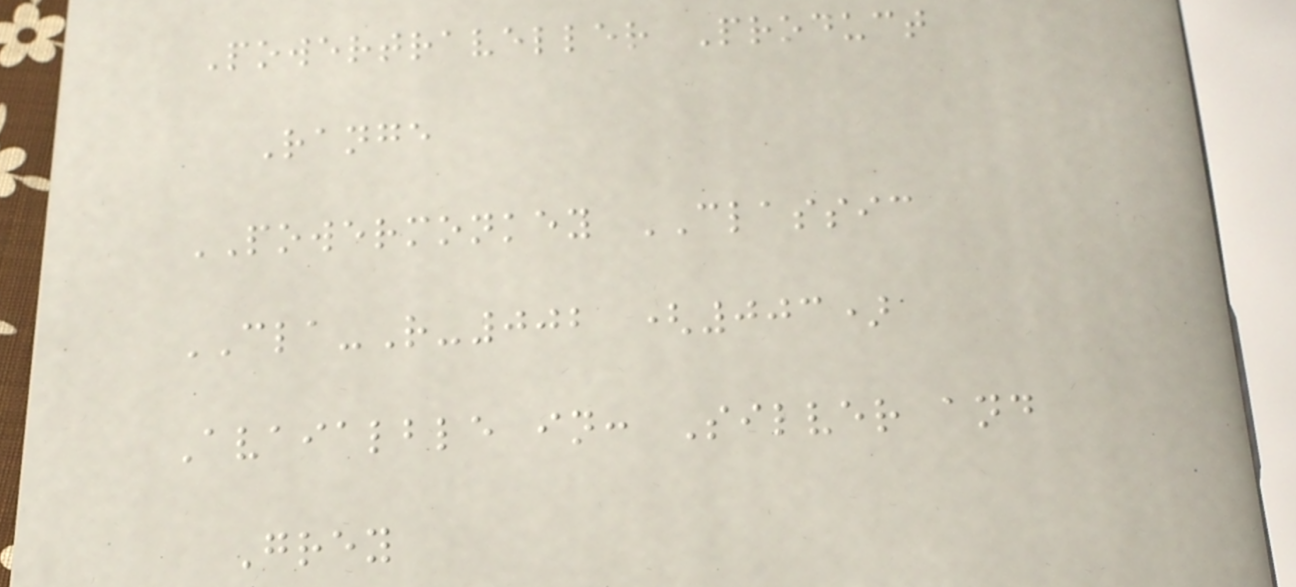Powertraveller Product
Range
POWERMONKEY CLASSIC
CLA-R-002 (003)
Avaialble in: Silver and
Grey
